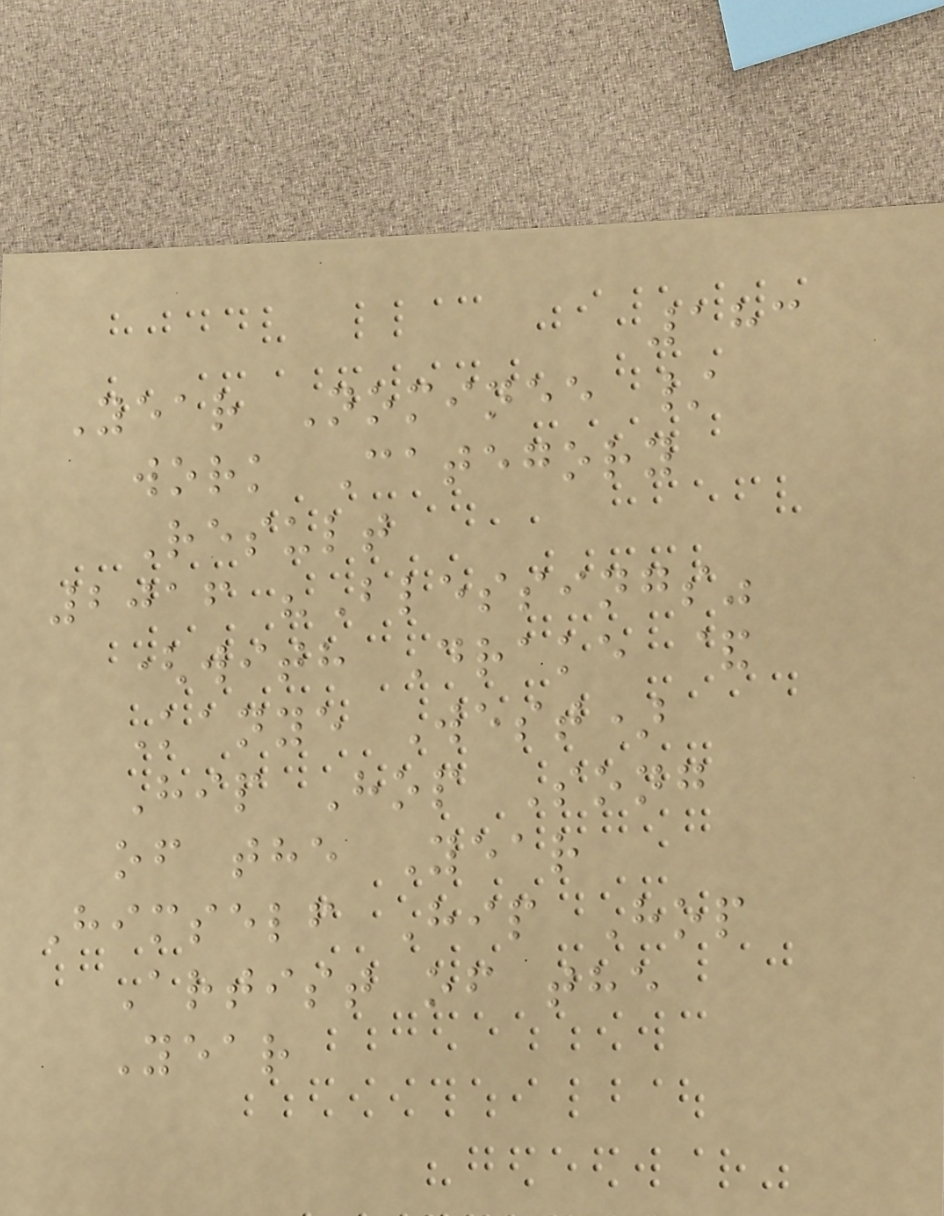183
Year Nominee /
work Category
Result
2016 "Blessings"
(with Drake &
Kanye West)
Hip Hop Song
of the Year
Himself Hip Hop
Artist of the
Year
